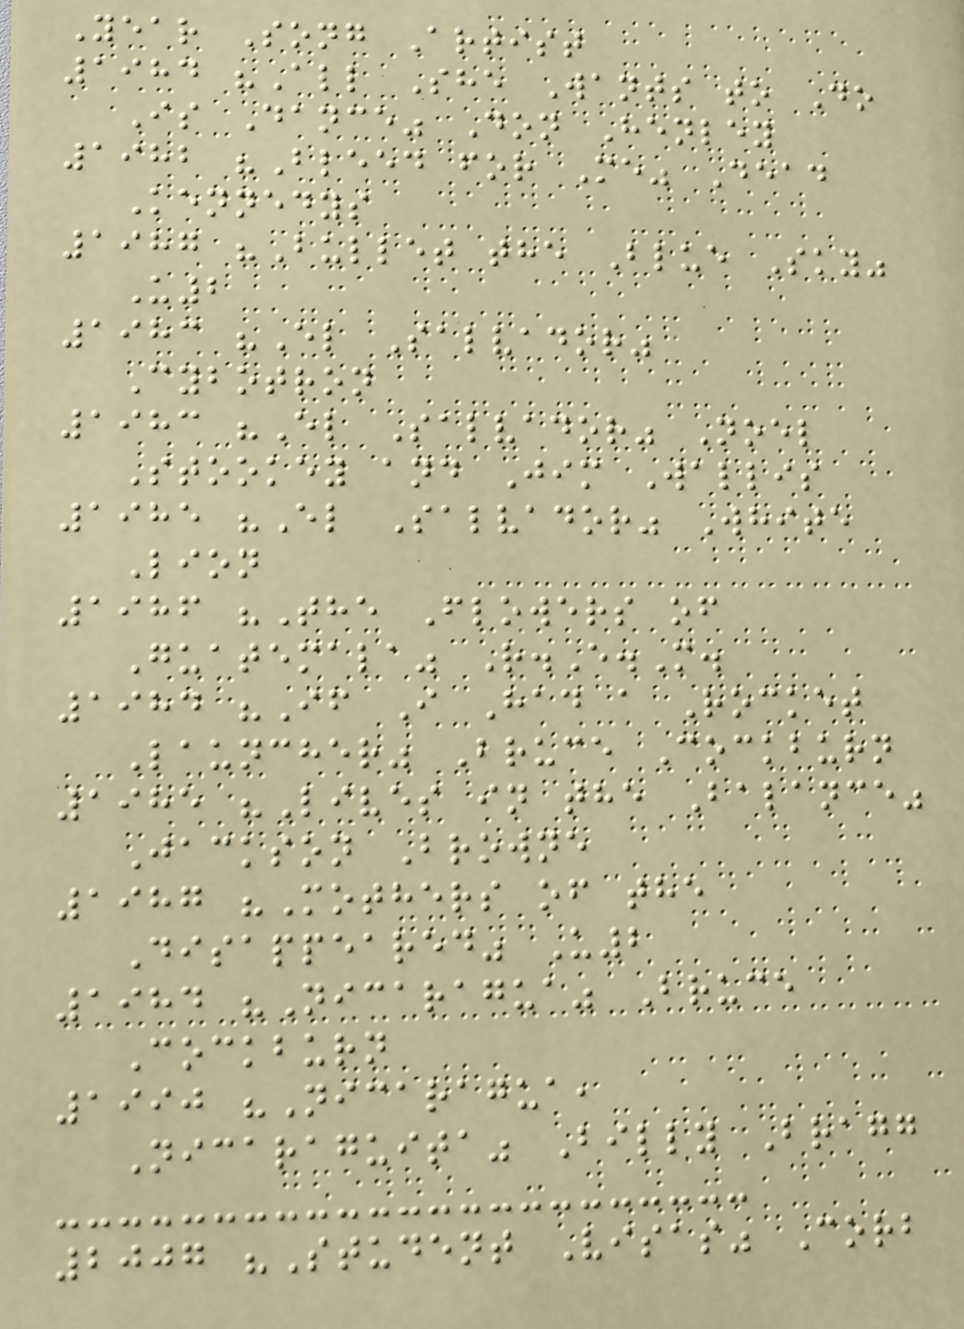Year Song Artist
1984 "All She Wants to Do
Is Dance" Don Henley
1982 "Bleed for Me" Dead
Kennedys
1987 "Bullet the Blue Sky"
U2
1983 "El Salvador"
Cybotron
1983 "El Salvador" Noel
Stookey and Jim Wallis
1985 "El Salvador" White
Lion
1986 "The Flowers of
Guatemala" R.E.M.
1984 "If I Had a Rocket
Launcher" Bruce Cockburn
1985 "Lives in the Balance"
Jackson Browne
1987 "Mothers of the
Disappeared" U2
1984 "Nicaragua" Bruce
Cockburn
1990 "Nicaragua,
Nicaraguita" Billy Bragg
2007 "Student Visas" Corb
